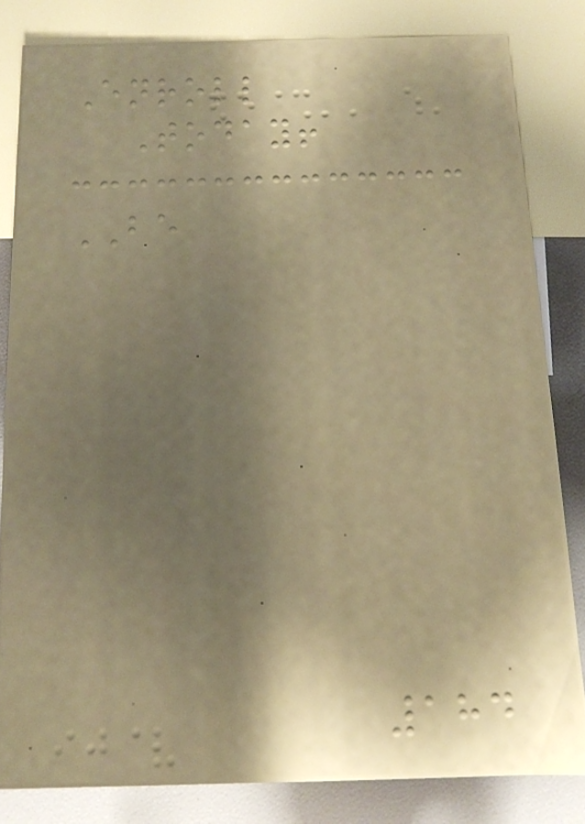Enroll
Today!
BE
184
